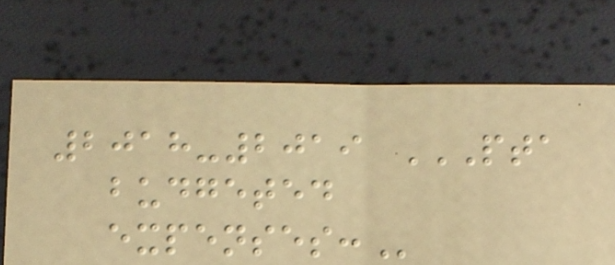2018-2019 PTA
BUDGETED
EXPENSES:
